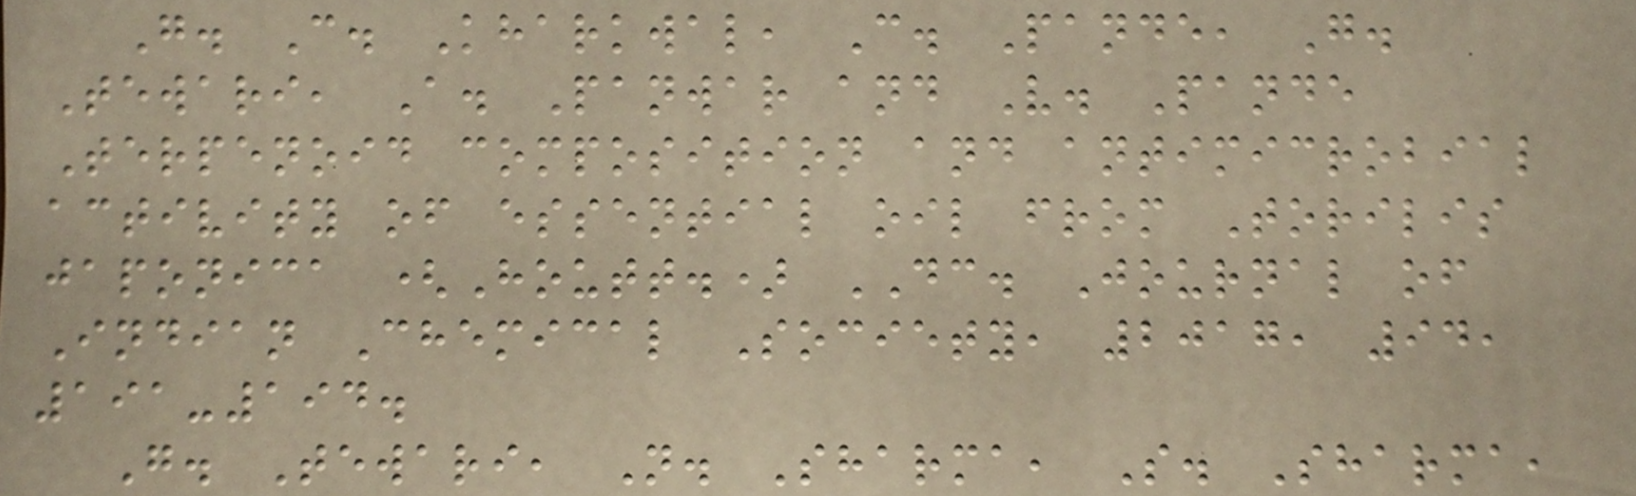G. C. Kharkwal, C. Pande, G.
Tewari, A. Panwar and V. Pande
Terpenoid composition and antimicrobial
activity of essential oil from Torilis
japonica (Houtt.) DC. Journal of
Indian Chemical Society, 2017, 94,
191-194.
G. Tewari, N. Sharma, S. Sharma,
